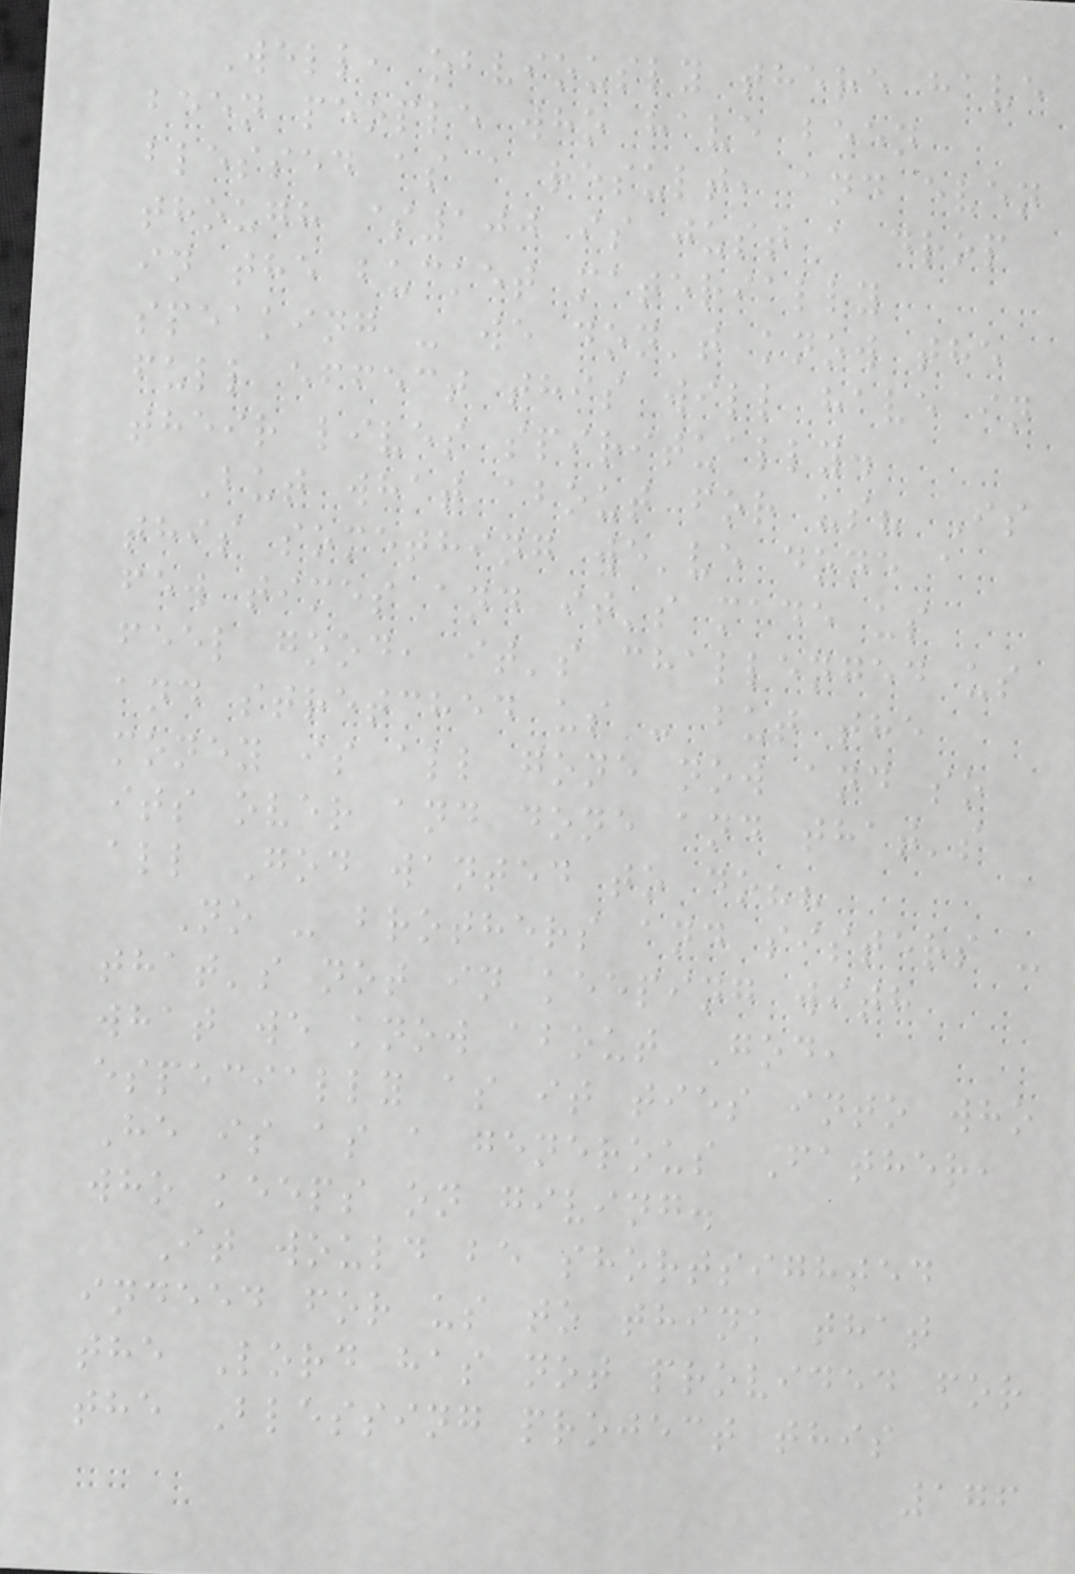Well, obviously there have
been people who have been
blessed as a result, and even
though $100 is just a drop
in the bucket materially
speaking - we don't know the
full effect this will have in
their lives spiritually.
But what about for us? Is
this something we've done a
few times and it's made us
feel good, it's challenged us
and stretched us - but the
money is all gone now and so
its over and done and that's
all God wanted to do??
No - brothers and sisters -
that's not in keeping with
what we know about God,
especially as it ties into who
He is as a generous Father,
who keeps on giving.
It would be shortsighted
indeed for us to think that
the Lord has not provided for
the Blessing project this
176
